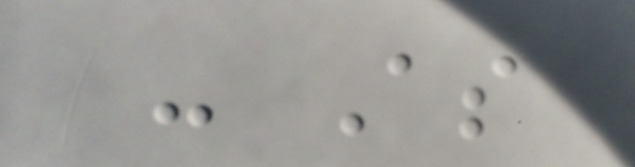- As
